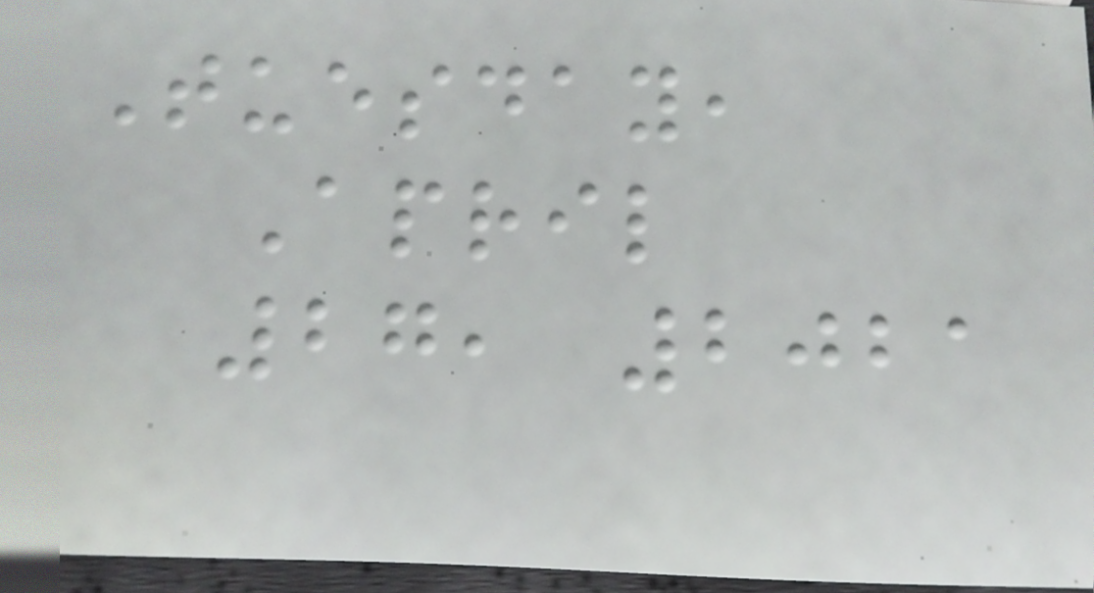Tuesday,
April
27, 2021
